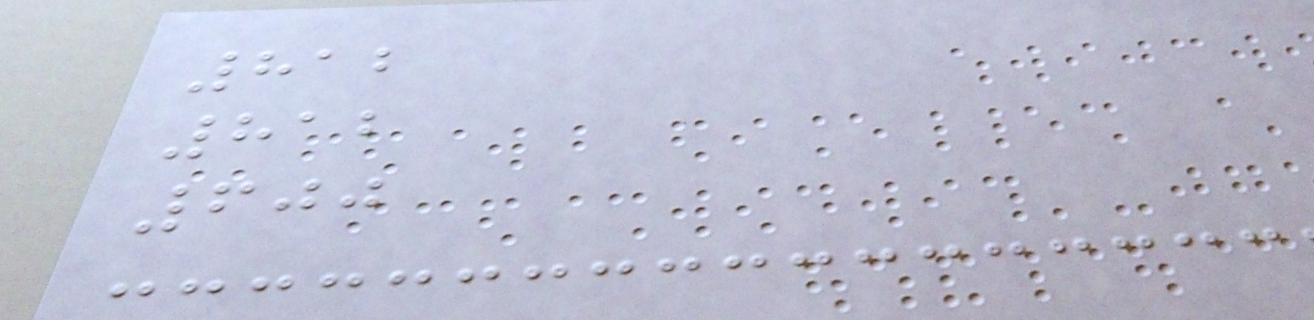812
812
600
